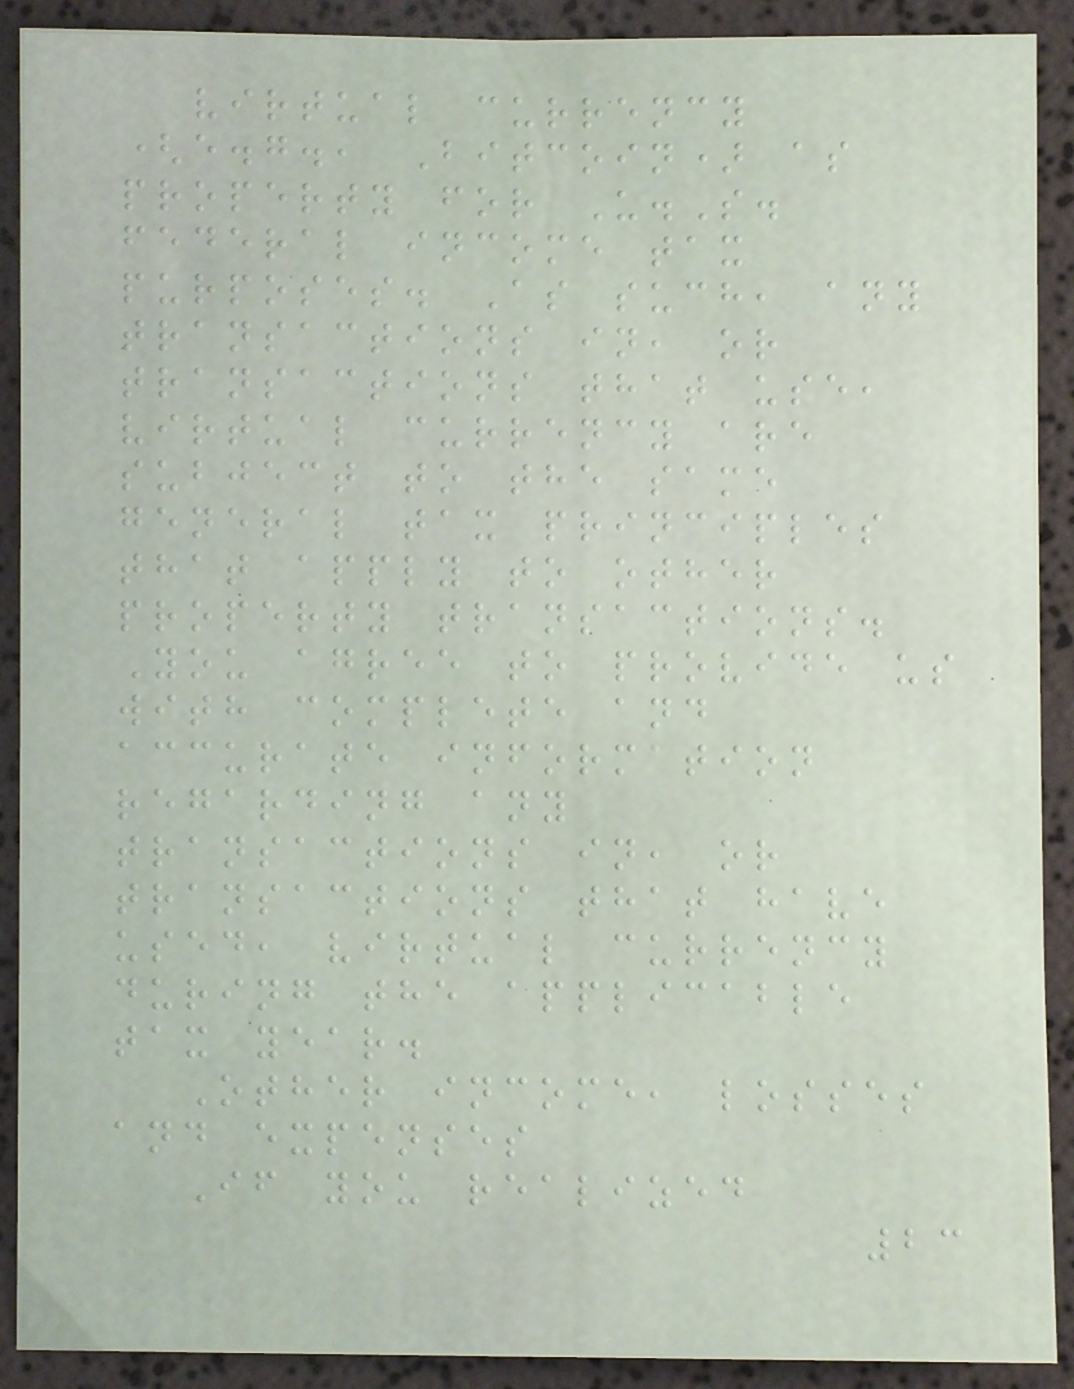virtual currency
(e.g., Bitcoin) as
property for U.S.
federal income tax
purposes. As such, any
transactions in, or
transactions that use,
virtual currency are
subject to the same
general tax principles
that apply to other
property transactions.
You agree to provide us
with complete and
accurate information
regarding any
transactions in, or
transactions that have
used, virtual currency
during the applicable
tax year.
Other income, losses
and expenses
If you realized
23
